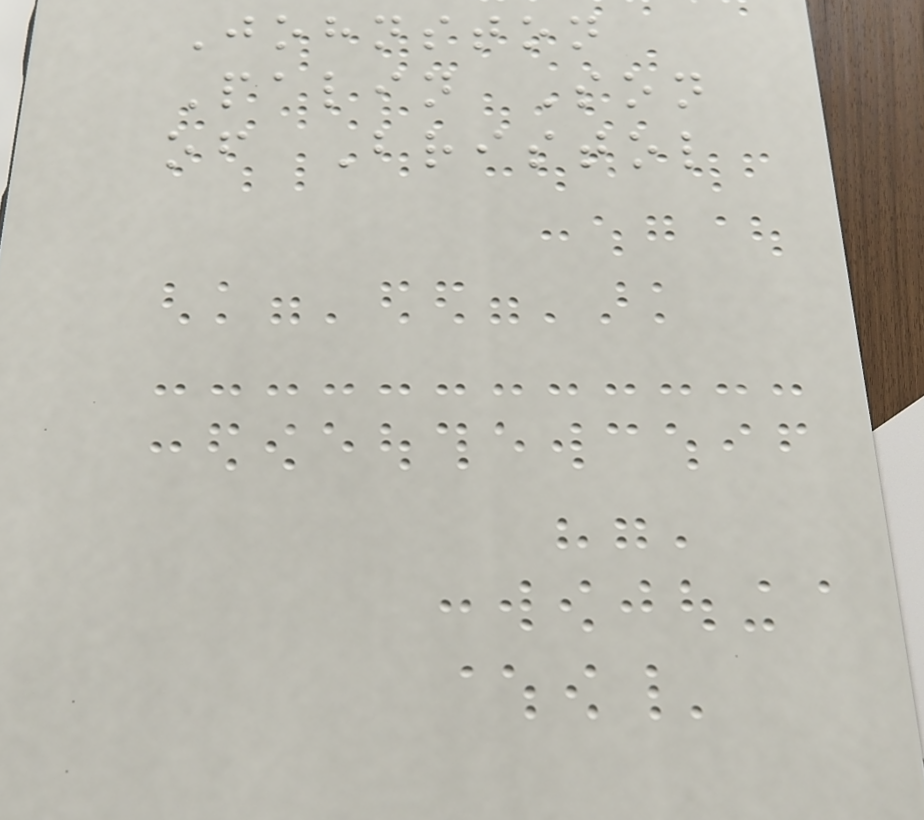Johnston
Palin Son
of Bristol
